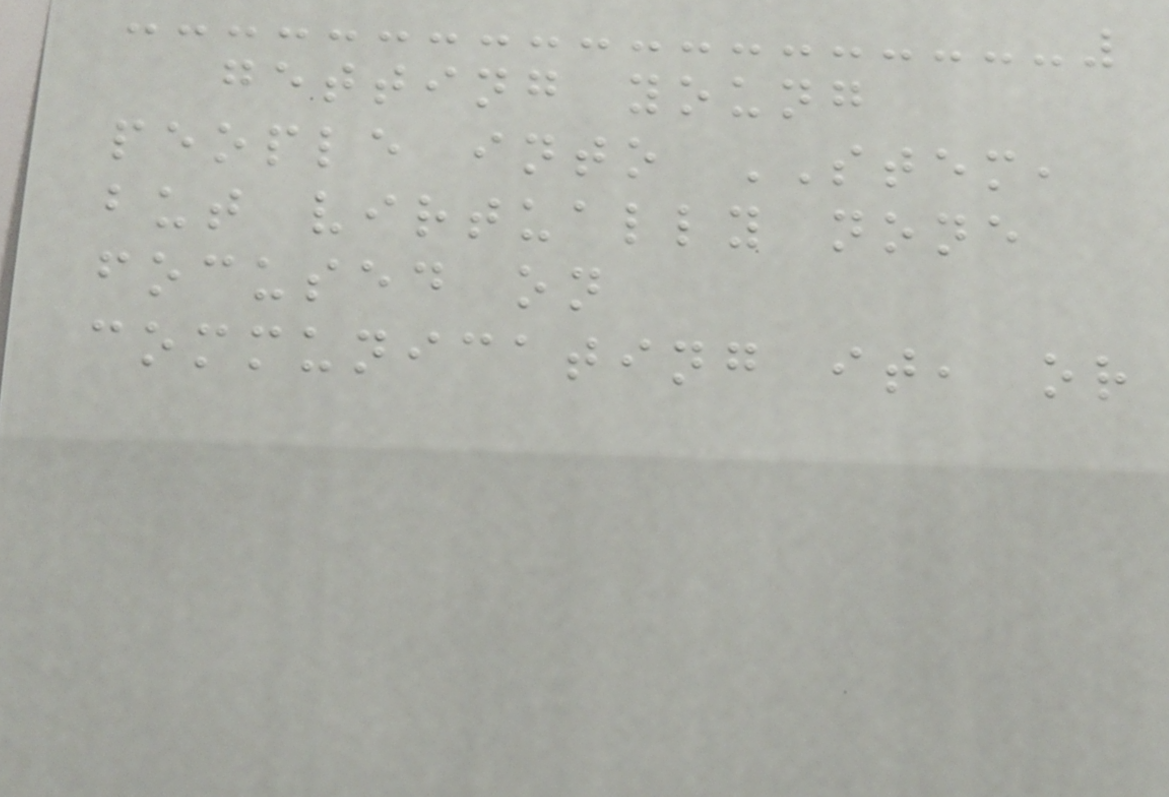getting young
people into STEM,
but virtually none
focused on
communicating it, or
